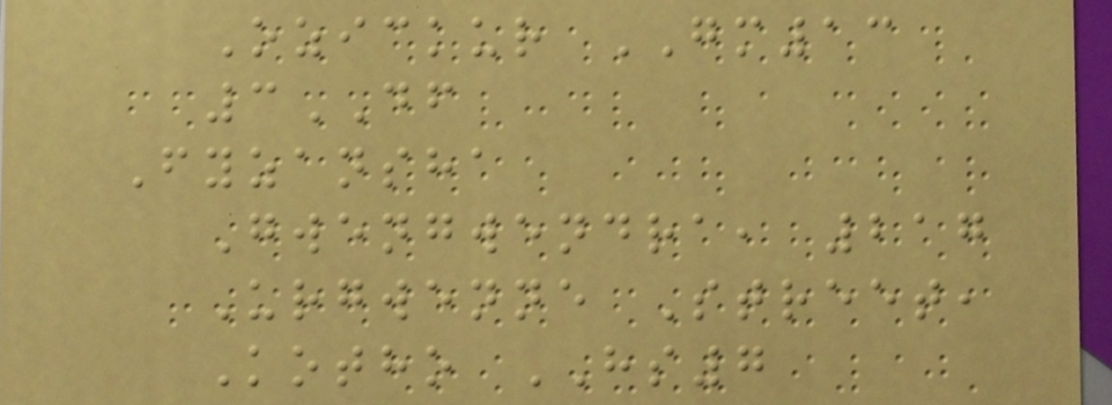Ozickur GM13
3DF
Fyzansha
Gwengwendra, 217
Urgwenne Street,
Kotho HS7
